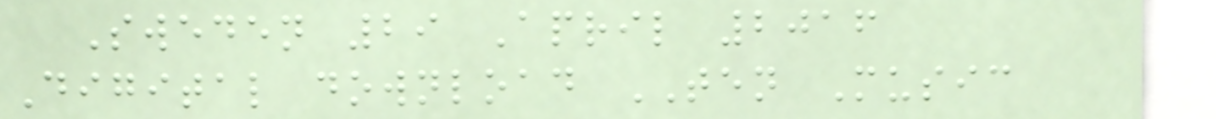Sweden 29 April 2016
Digital download TEN Music
